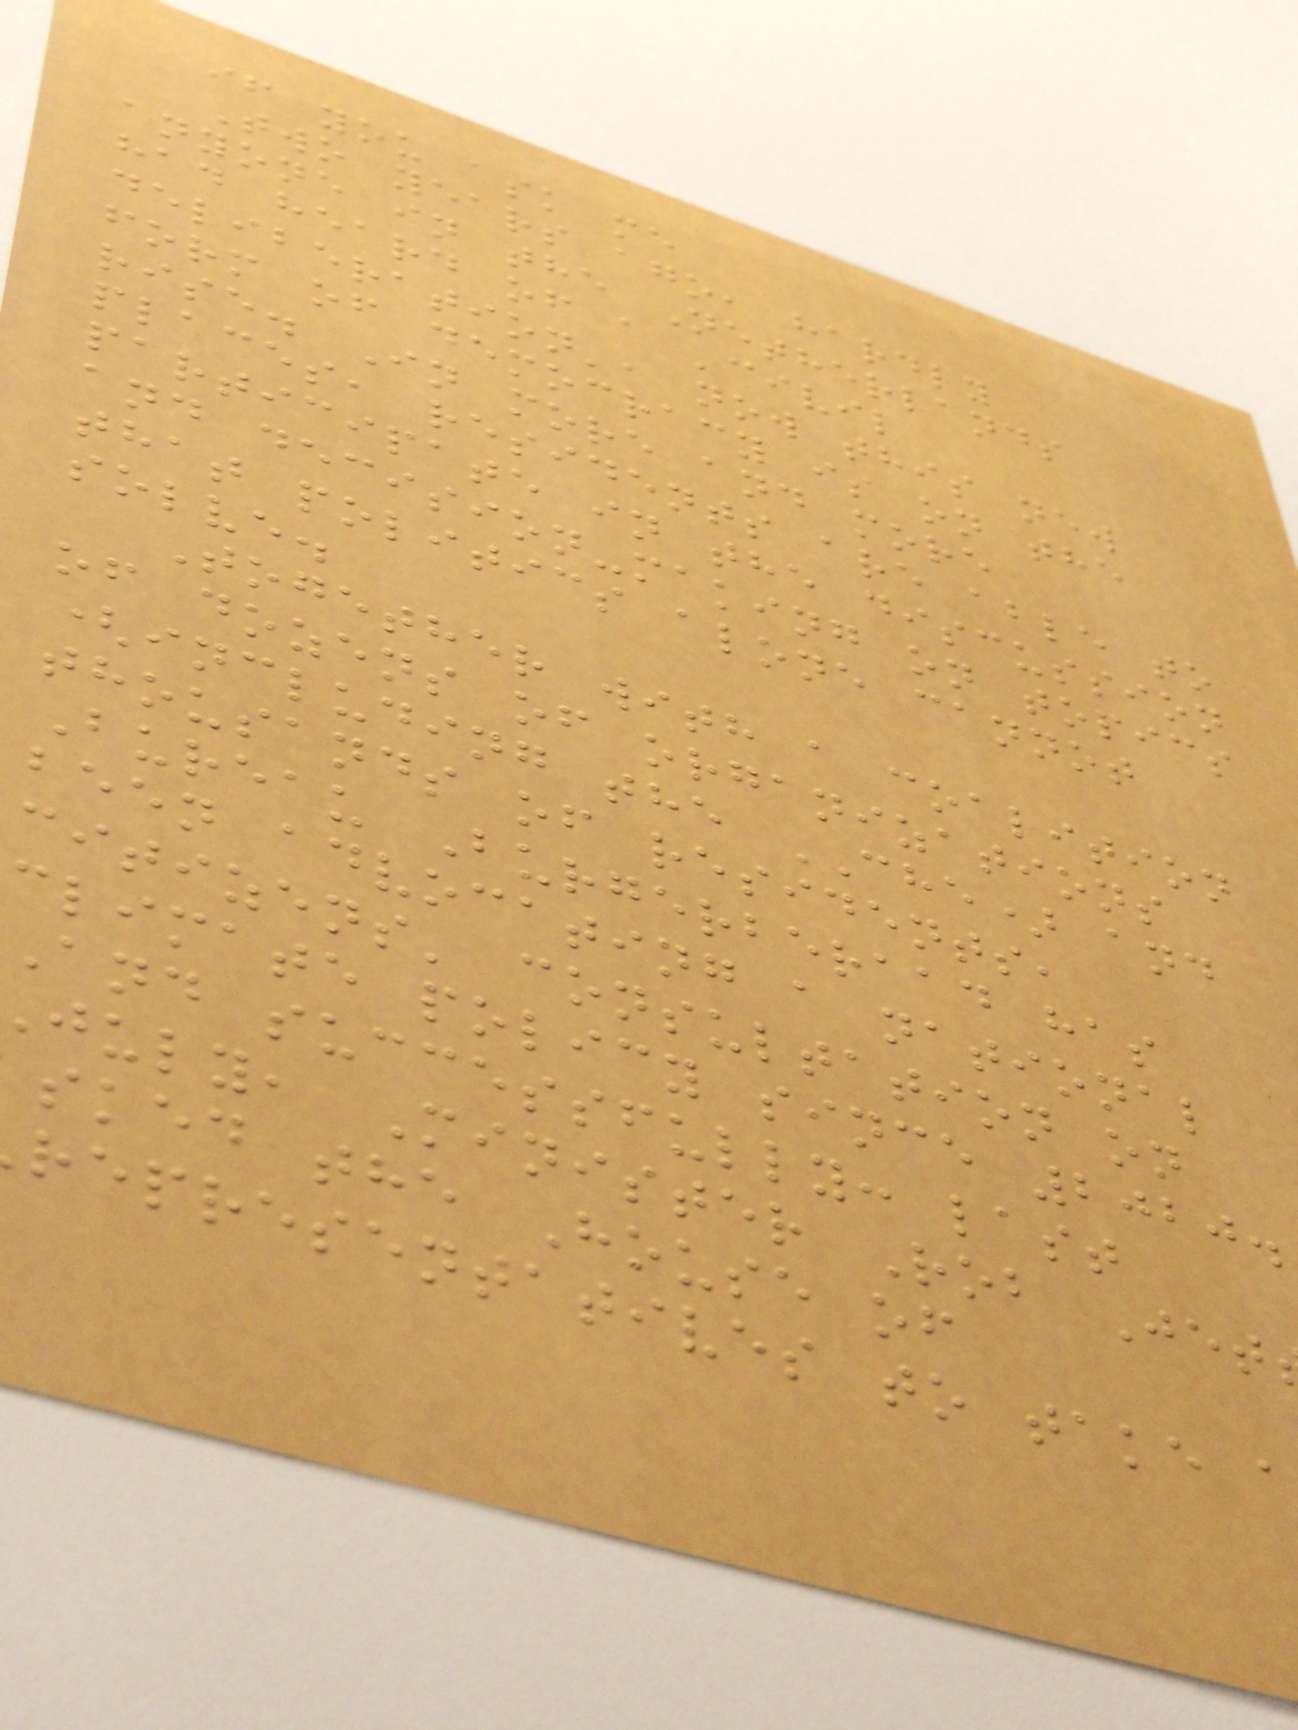if you ask me
Two years ago, hardly
anyone in the Netherlands
had heard of a 'civil
deliberation', now this new
form of democracy is on the
rise. In more and more
places, residents are able to
participate in the discussion
and decision-making on topics
that politics alone cannot
solve.
Together with a coalition
of dozens of organizations
(including the CHE) and
thousands of residents,
Bureau Burgerberaad has
been advocating a national
citizens' consultation on
climate policy since 2020.
and successfully: last
july, Minister Rob Jet
sked the House of
representatives to take
